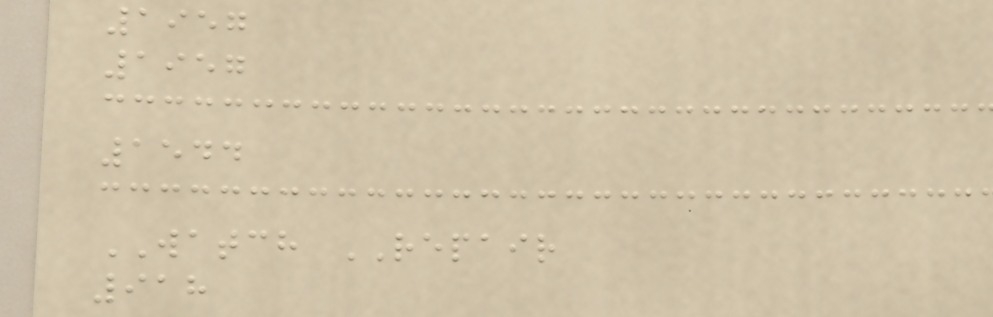1957
1957
1544
WATCH REPAIR
918
